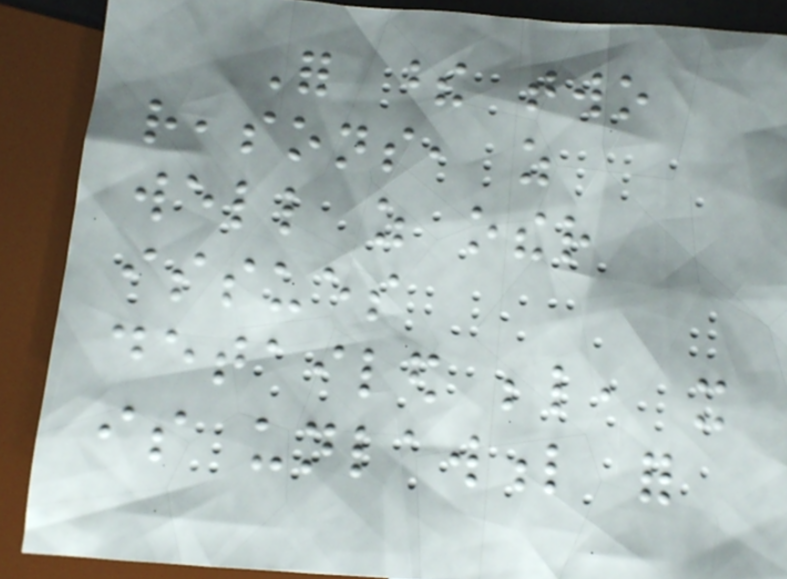For these two
reasons, as
well as other
issues
detailed below, it
is unlawful for
